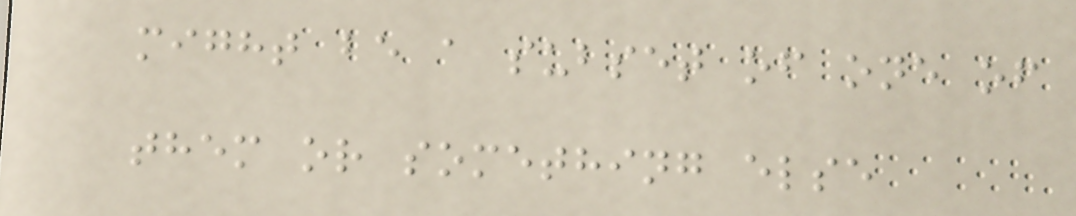might be a subset of one of
them or something else
